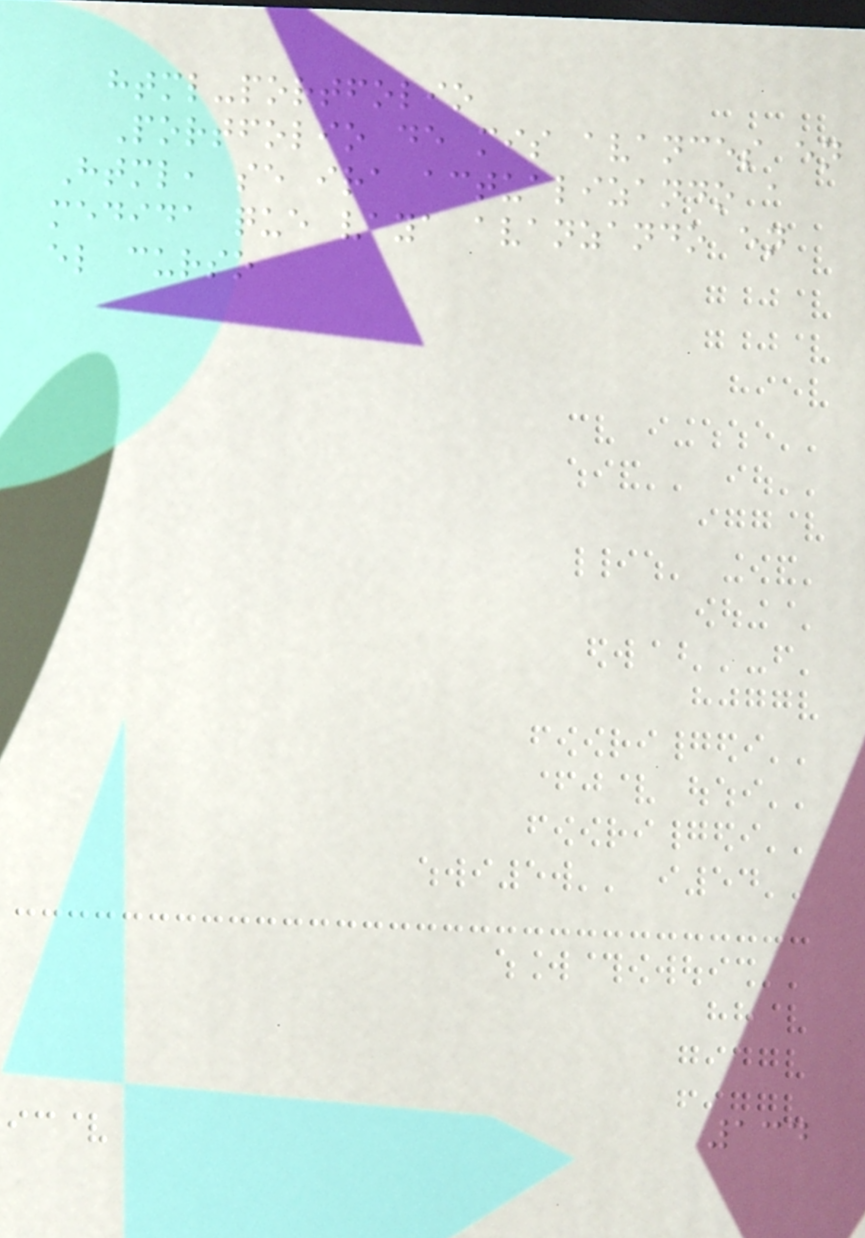html-portfolio
Portfolio de mis avances en
Html, se ira actualizando a
medida que vaya avanzando en
el curso
134
